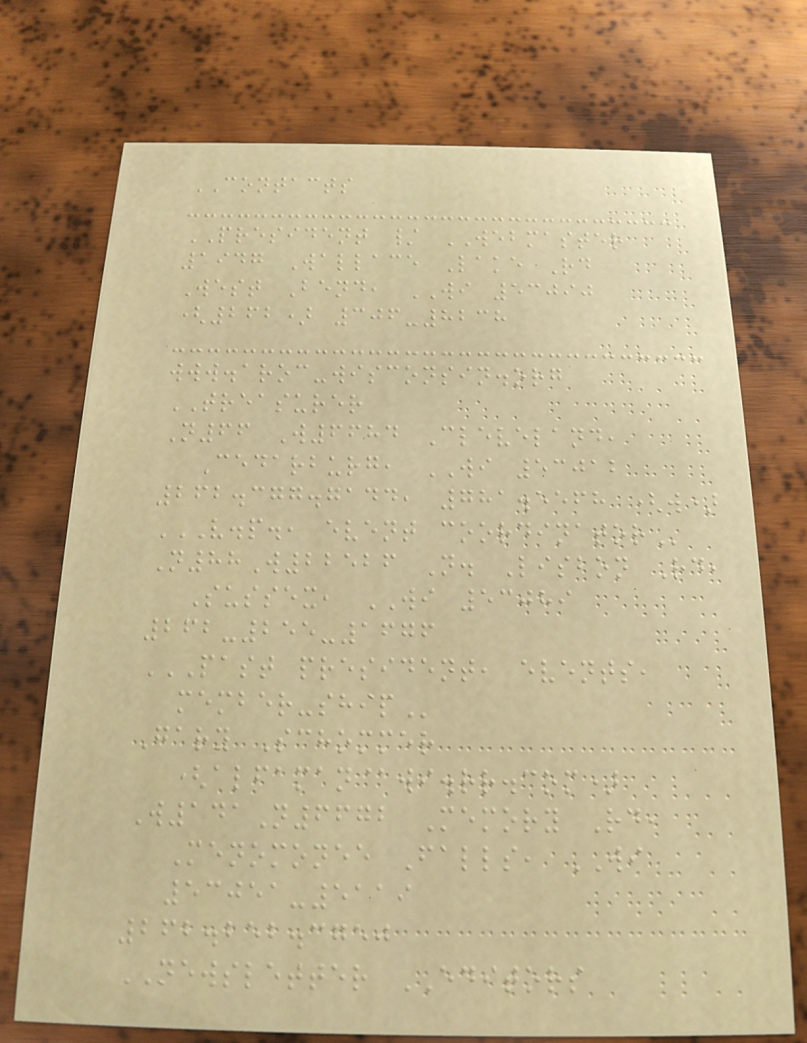CONTACTS
PRESIDENT / WEBMASTER
1947 Wallace Lake Rd
West Bend, WI 53090
(262) 306-8238
www.aroc-wisconsin.org
TREASURER
N66 W6684 Cleveland,
Cedarburg, WI 53012
262.377.7144, 781.5568 (w)
V.P., EVENT COORDINATOR
N88W22526 N. Lisbon Rd,
Sussex, WI 53089
262-255-1676
PAST PRESIDENT, EVENTS,
MEMBER-SHIP
Gary Schommer
(alfaman@wi.rr.com)
W141N6672 Memory Rd,
Menomonee Falls, WI
53051-5119
262.252.3750
NEWSLETTER EDITORS
